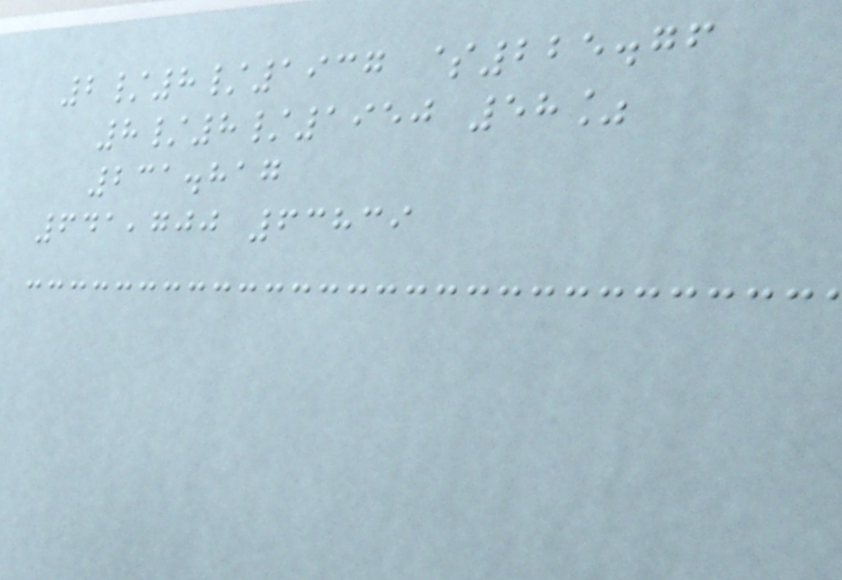2/8/1937 $225.76
8/8/1950 58%
231.817
641,700 63839
